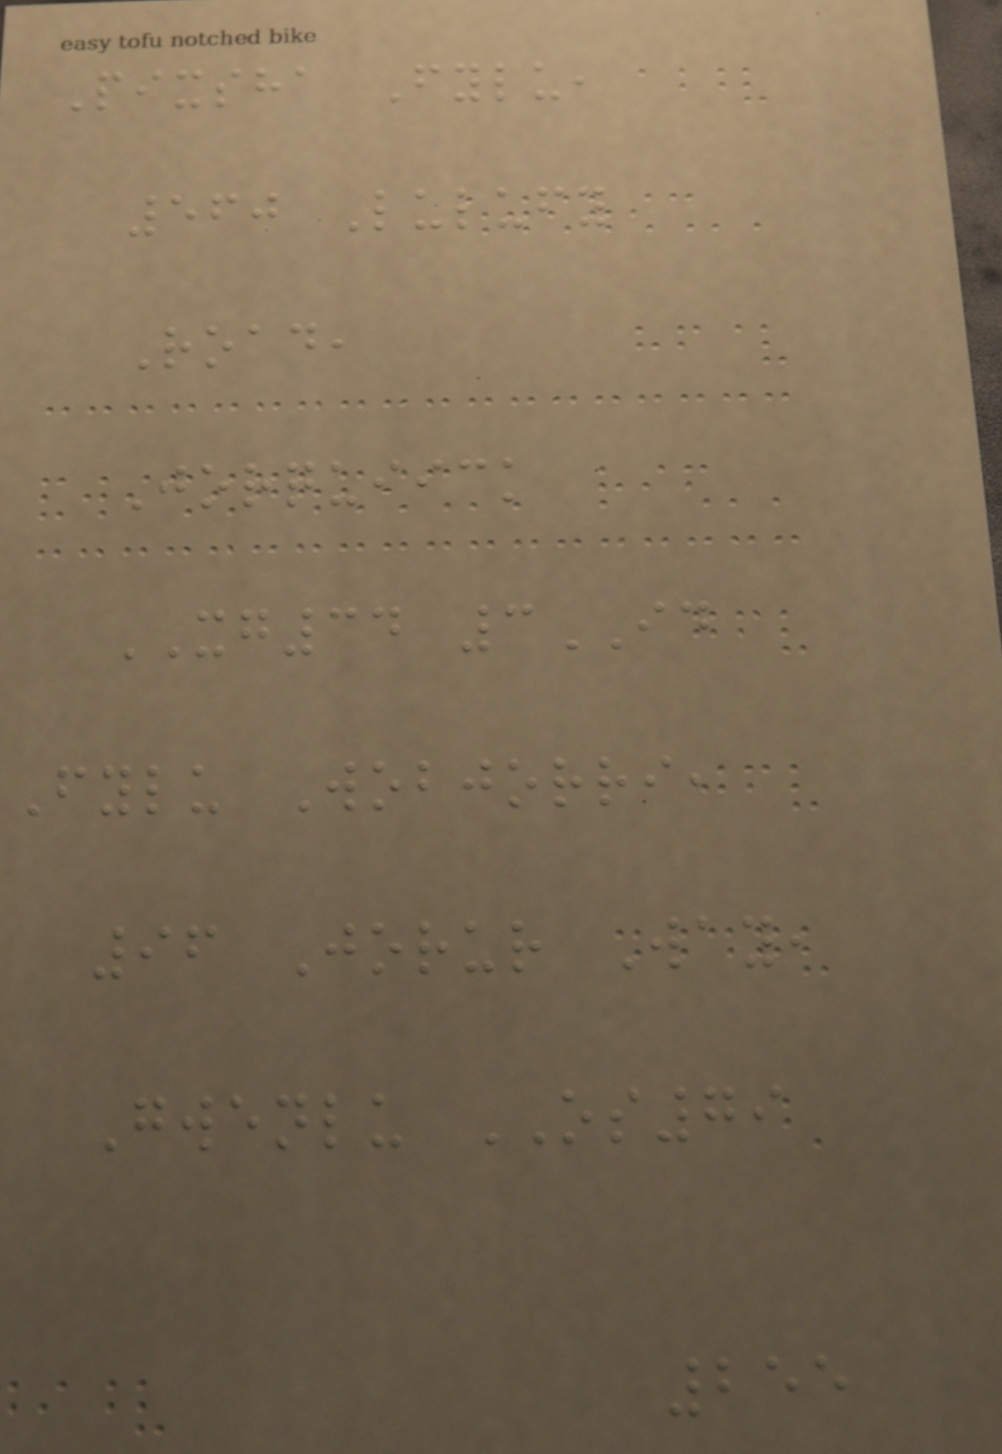Pixsha Fylu,
560 Lulufy
Road,
Jorquiick
XG34 3ID
Fylu Wobjorri,
96 Jorur Way,
Gwenlu OS79
255
